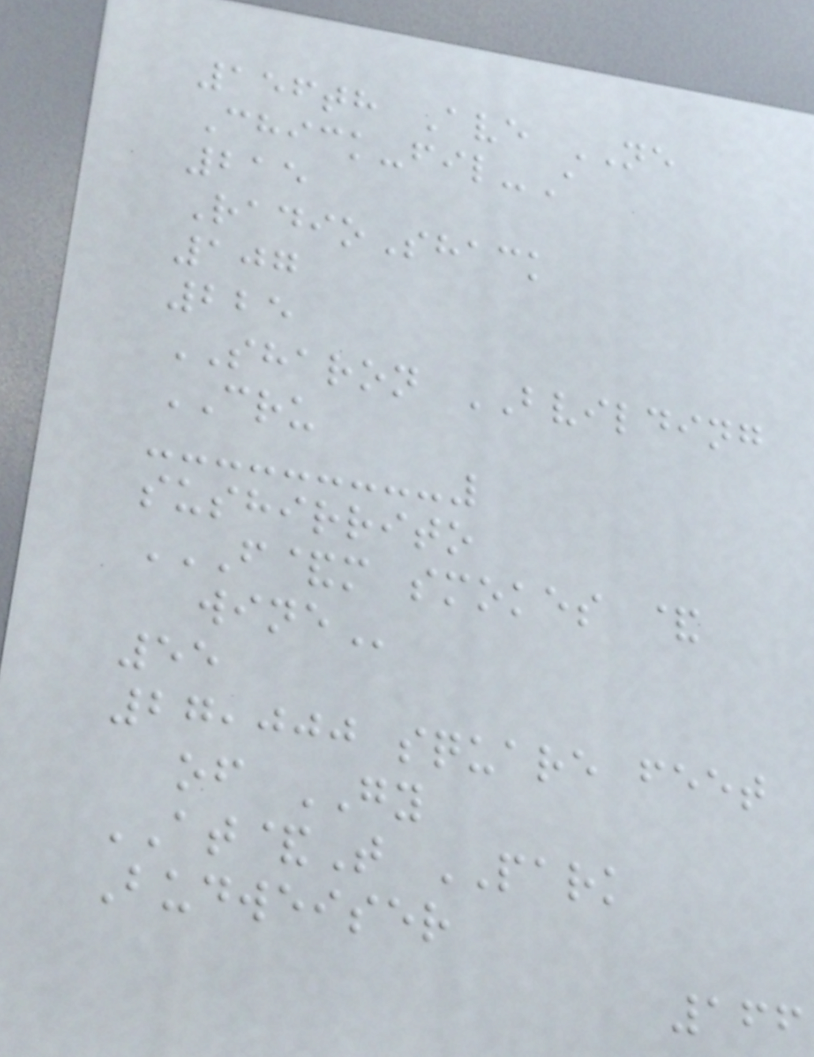156th Ave NE
Chick-fil-A
215
RadioShack
107
225
SHARON BVILDING
CRU
sushirrito
F&M SMOKES &
WINE
55
27,000 square feet
of GY
AT&T PARK
Budweiser
166
